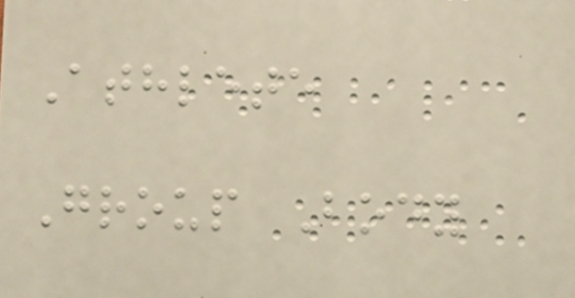Athlete
Group Body
